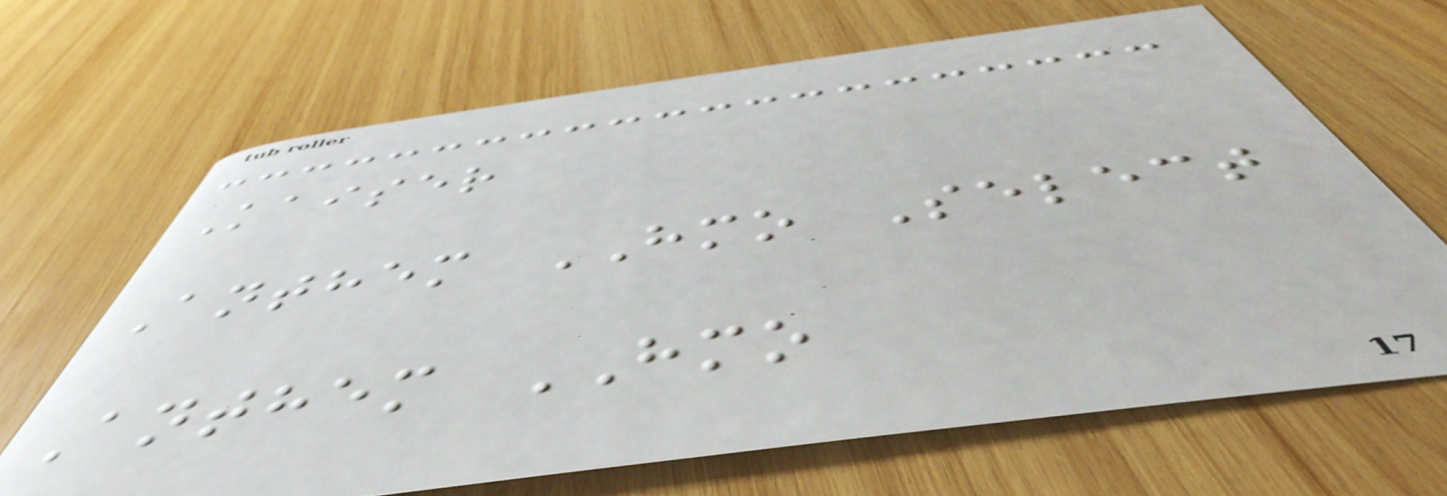Kaiser
Anthem HMO Select
Anthem HMO
